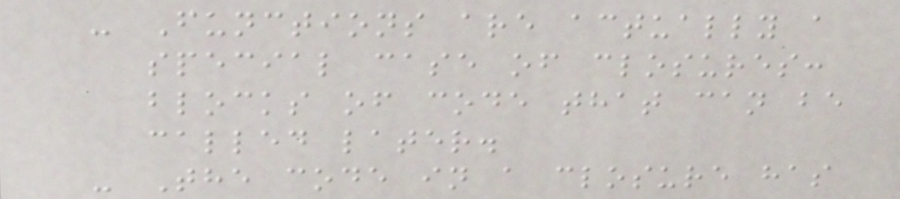- Functions are actually a
special case of closures:
blocks of code that can be
called later.
- The code in a closure has
